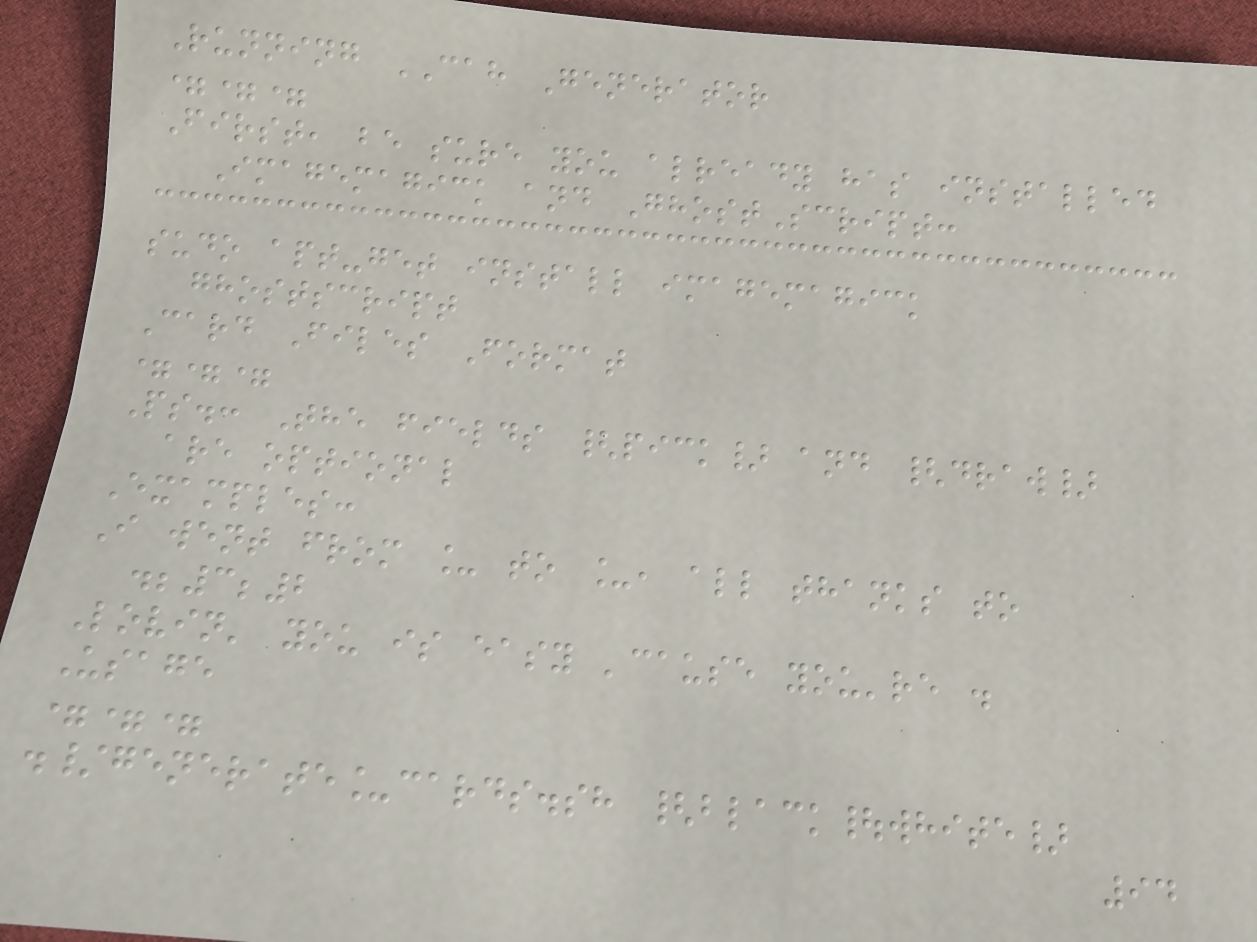Running CAH Generator
===
First, be sure you already has installed
Imagemagick and GhostScript:
sudo apt-get install imagemagick
ghostscript
Card Files Format
===
Ps.: The fields {pick} and {draw}
are optional
Examples:
I went from _ to _, all thanks to
.;3;2
Lovin' you is easy 'cause you're .
Usage
===
./generate_cards.sh {black|white}
94
